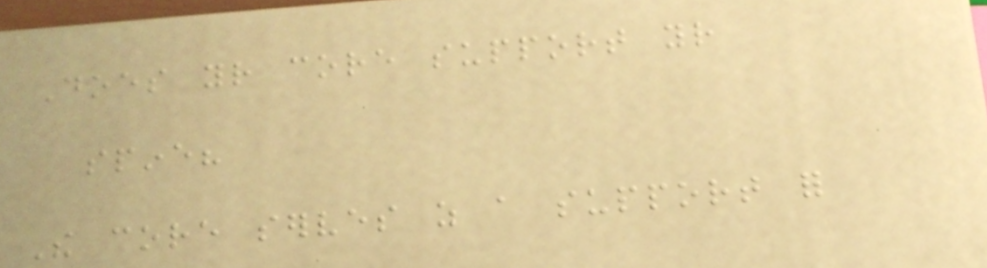Does your core support your
spine?
The core serves as a support for
